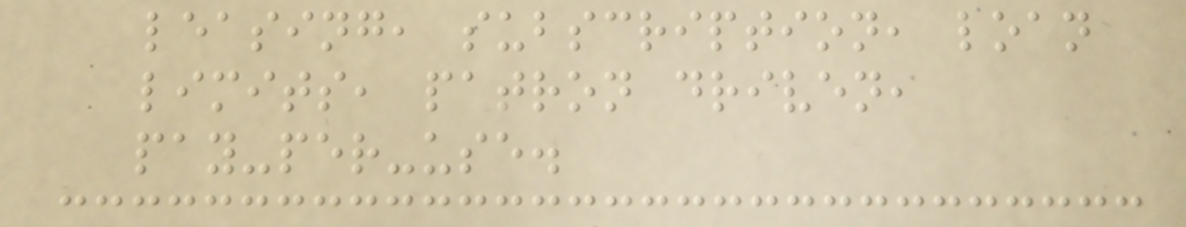leasing, subscription, loan
limits, patron driven,
pay-per-use.
